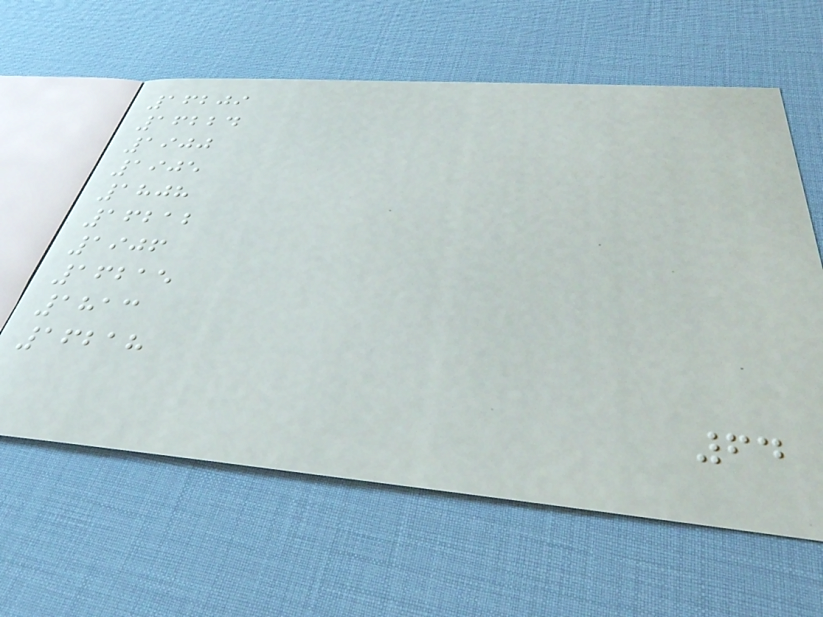16209
16224
1900
1905
1808
16212
1906
16215
1813
16218
64
